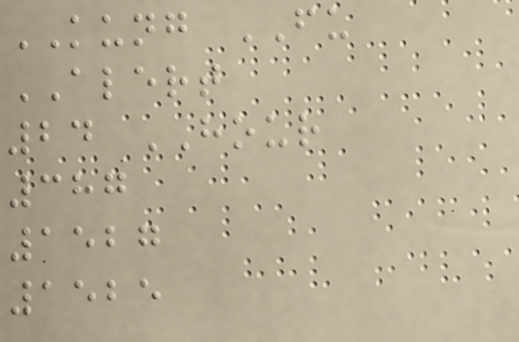KUNG FU
ALERT
24 HOUR
387
1527
1525
